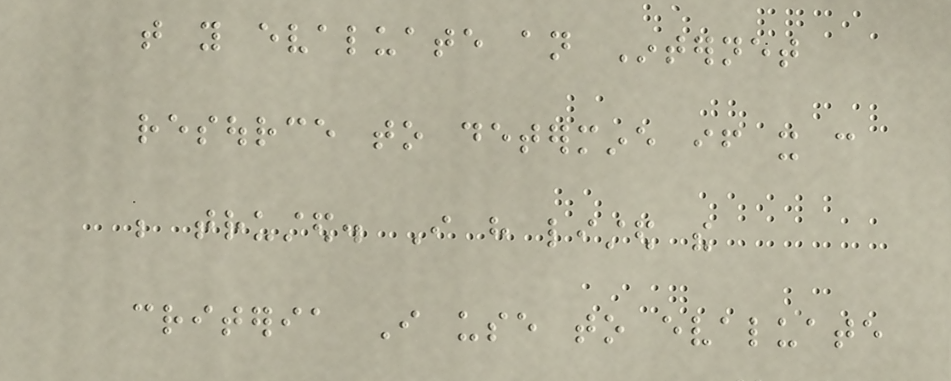that you evaluate an Internet
resource to determine if it can
be trusted. I have listed the
criteria I use to evaluate
